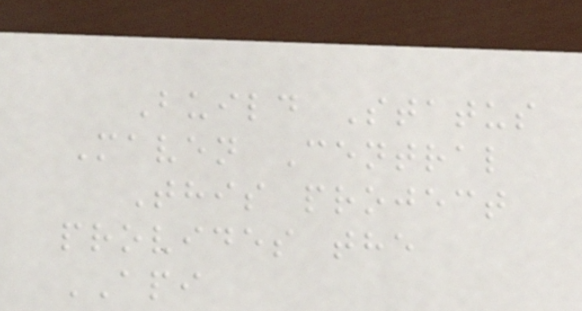Build Status
Maven Central
This project
provides the
API
